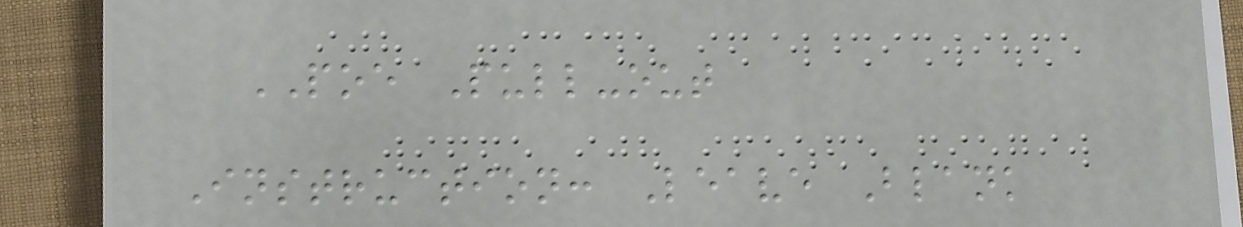POE Pull-out
Instruction: Leave Blank
